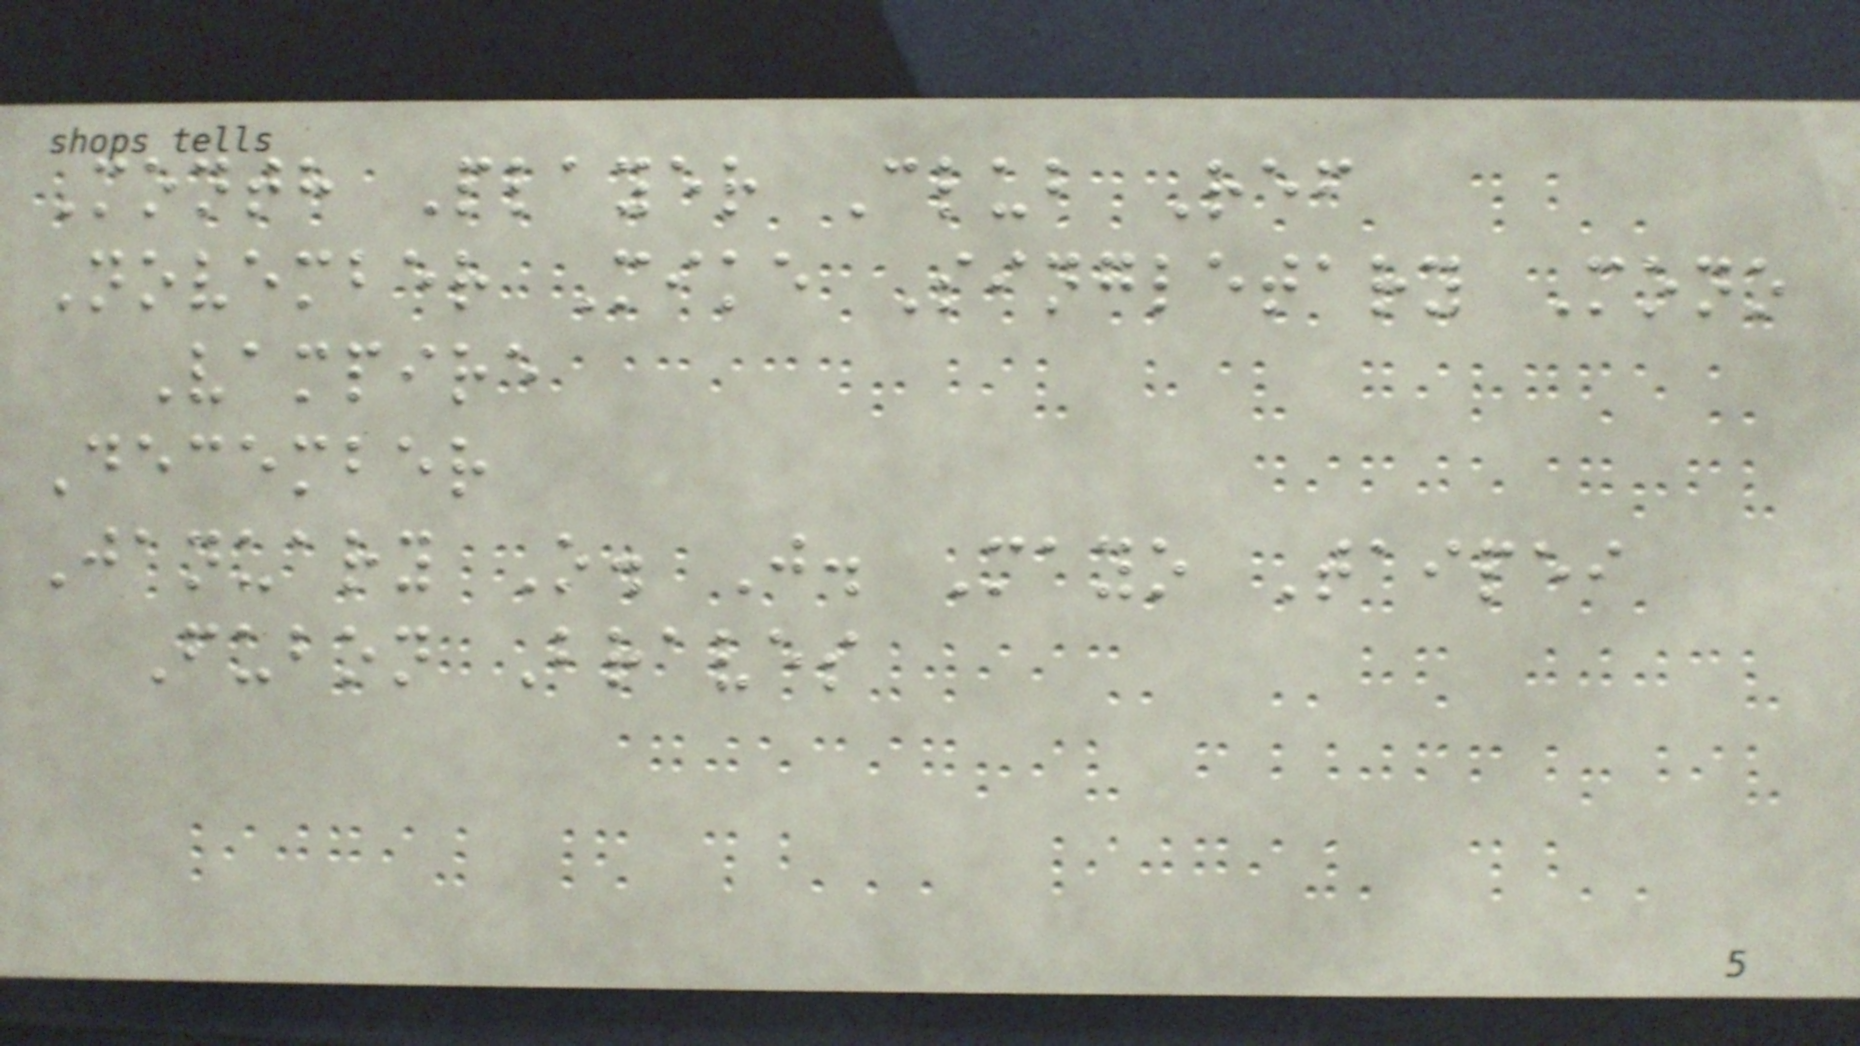Month Player Club Ref
November Mike Singletary Mono
Vampire
December
January O. J. Mayo Taipei
Fubon Braves
